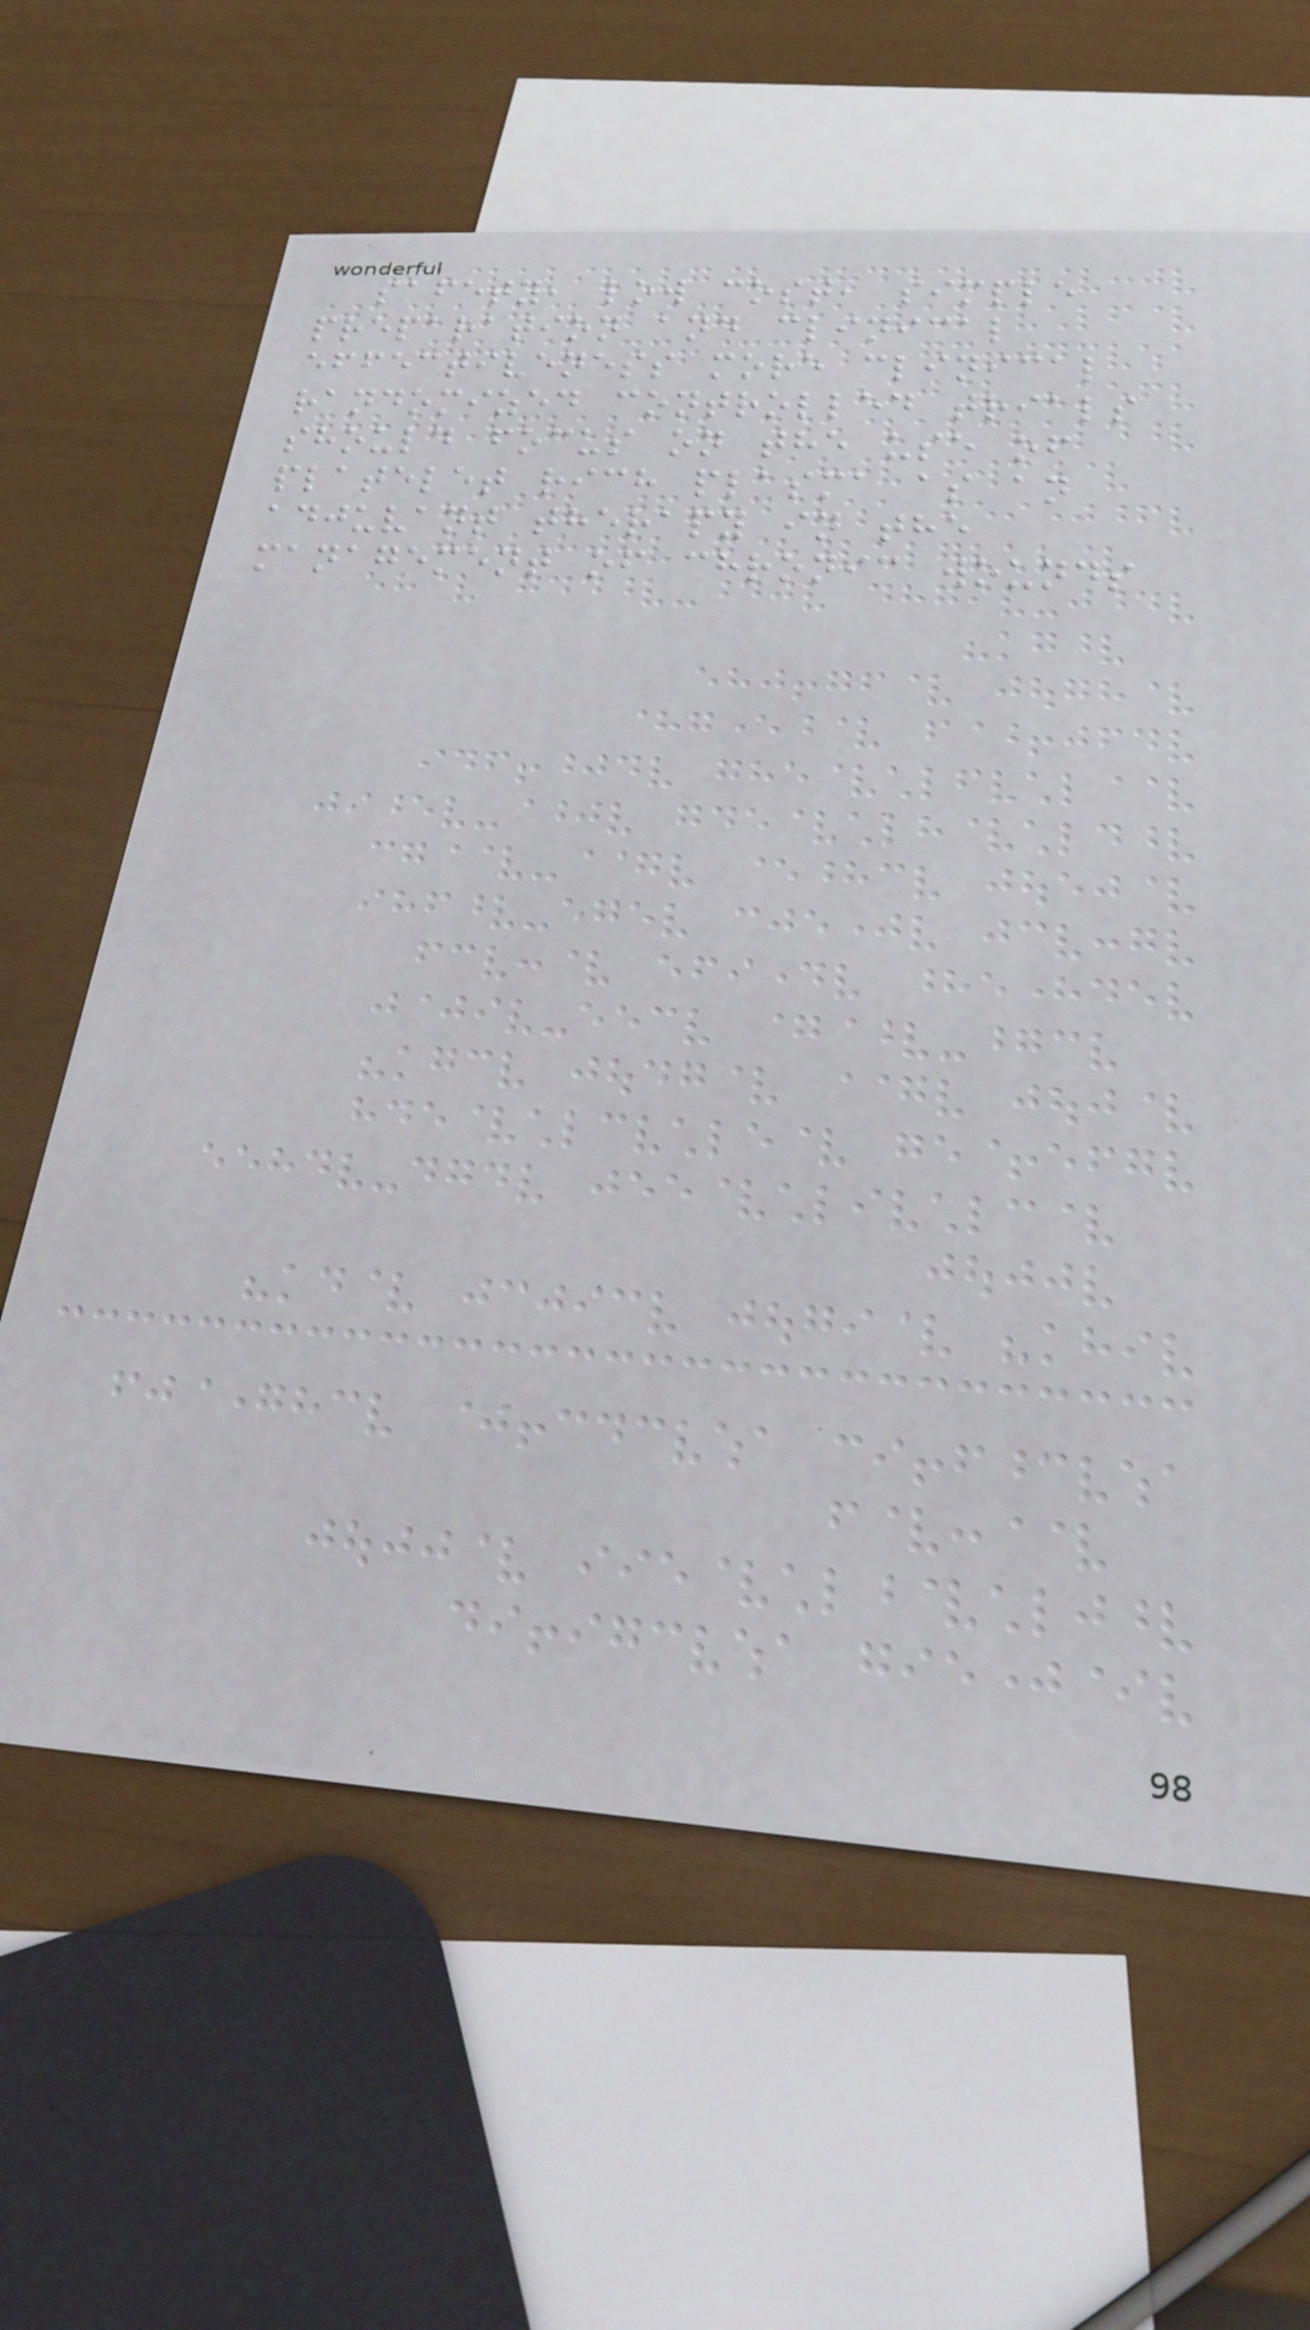safety, low cost, simple
preparation and clinical
effectiveness more clinical
randomized controlled trials
should focus on the use of
platelet rich plasma as an
adjuvant therapy in the
management of chronic wounds
